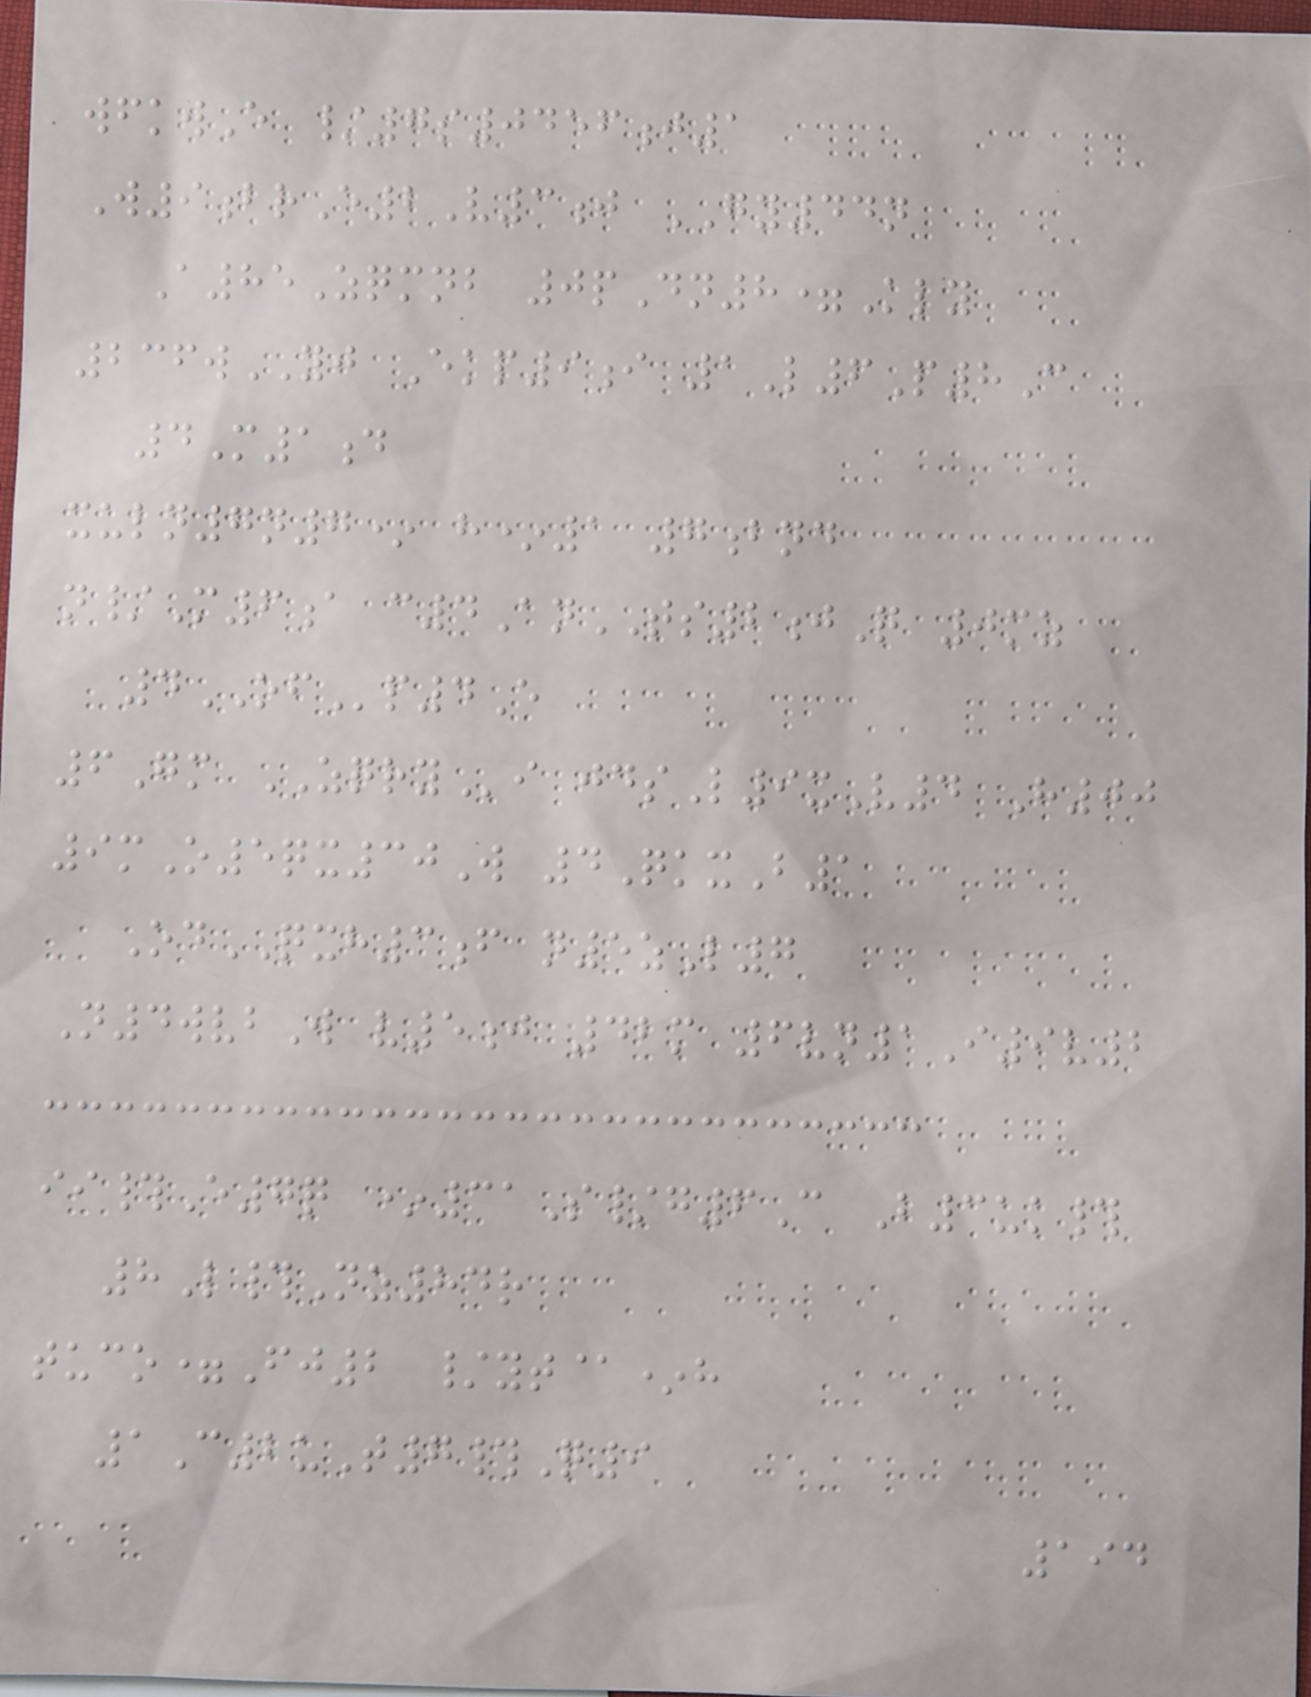wfkwE /7s0456j1
W9brE2V3j GY44n
A85Zqmnb 0pDn8=Kly
236wYJ Ekp9i 1L6P8C
4M1d
xuln7n7* h*1 7bnd
n/M6a c4AnTS2jQ 0mz
4OFp4E
6Gm ZQRYi jdsL9xV4 H00
9mO5qx30W 4QkxB1
OdQXH3f n5zL7
N4wvbW v5j 42m 6vn1I9v2
ii#E7q *31S/g6C B3uk#
8L#Nz84r
tuco=Fj2 /yt@*h
1C2uT7#Q9
194
